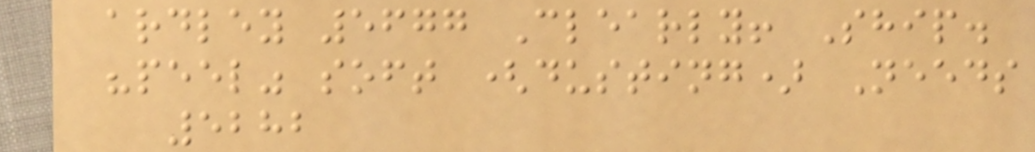ardley 5677 Clearly! Ship.
"peel" soft (dusting) Needs
5282
